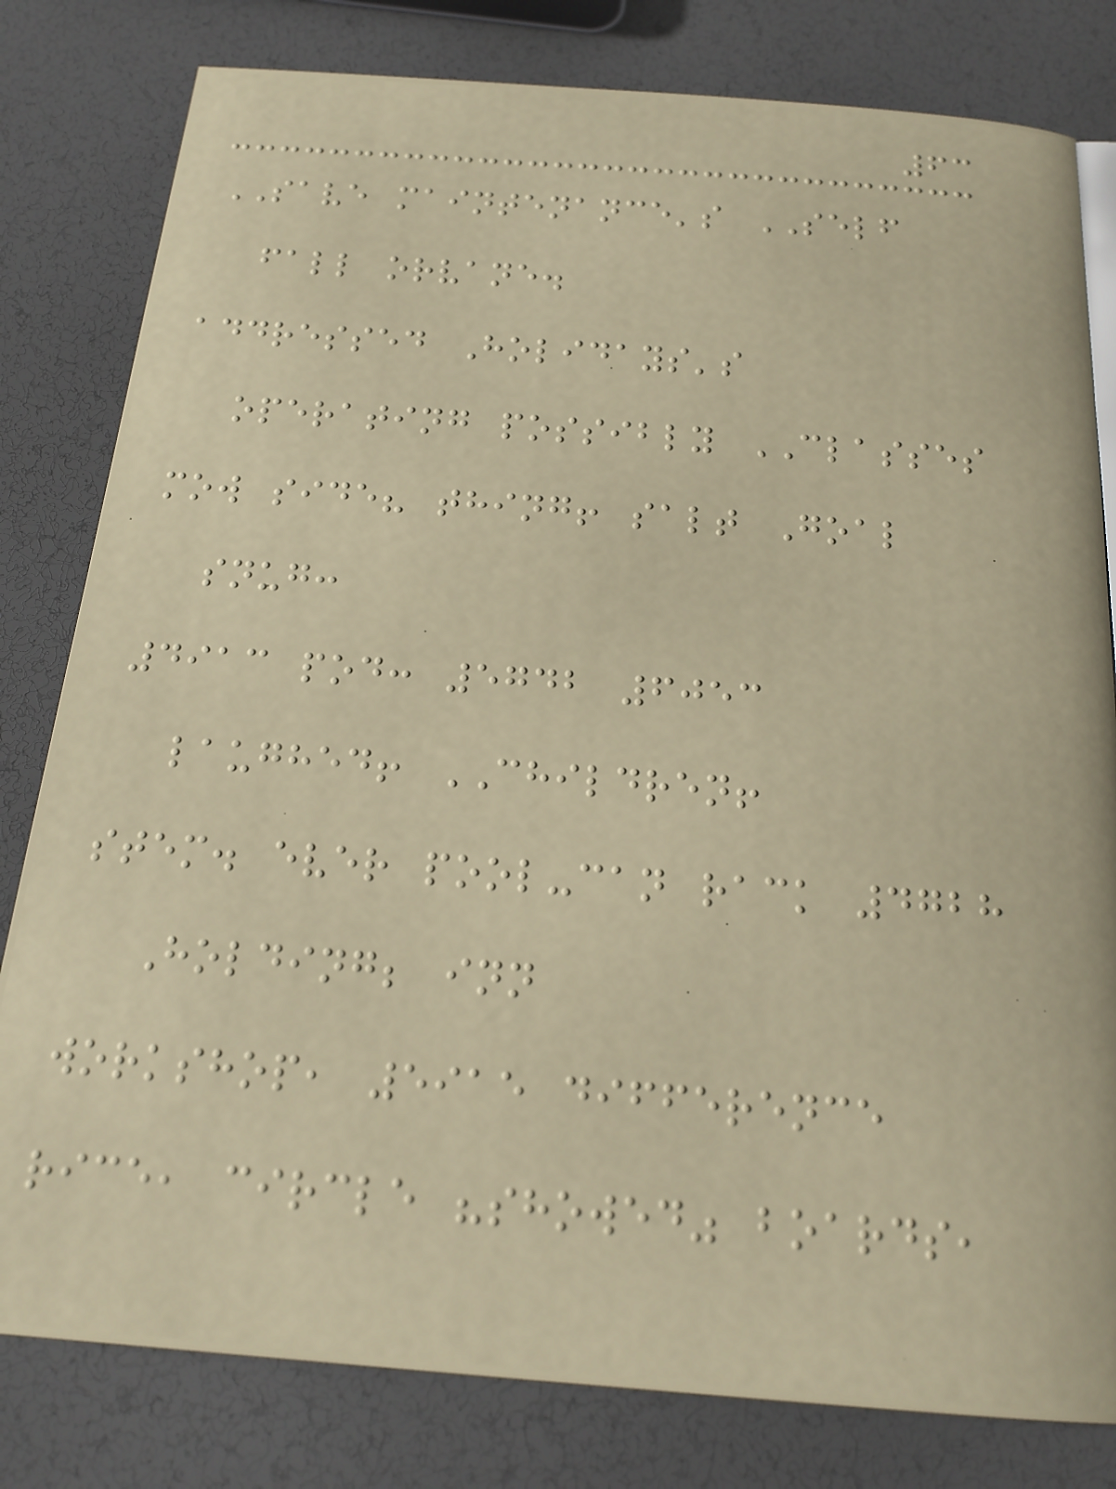63
SAVE maintenance's SELF
fall orvane.
addressed Holidays's
operating possibly CLASSES
mow side? thing! salt Goal
snug:
4913 pod: 5742 6053
laughed! CHILDREN!
stem. ever pool-can rack 4728
Holding; inn
workshop, 5915 difference
rice, circle "showed" boards,
